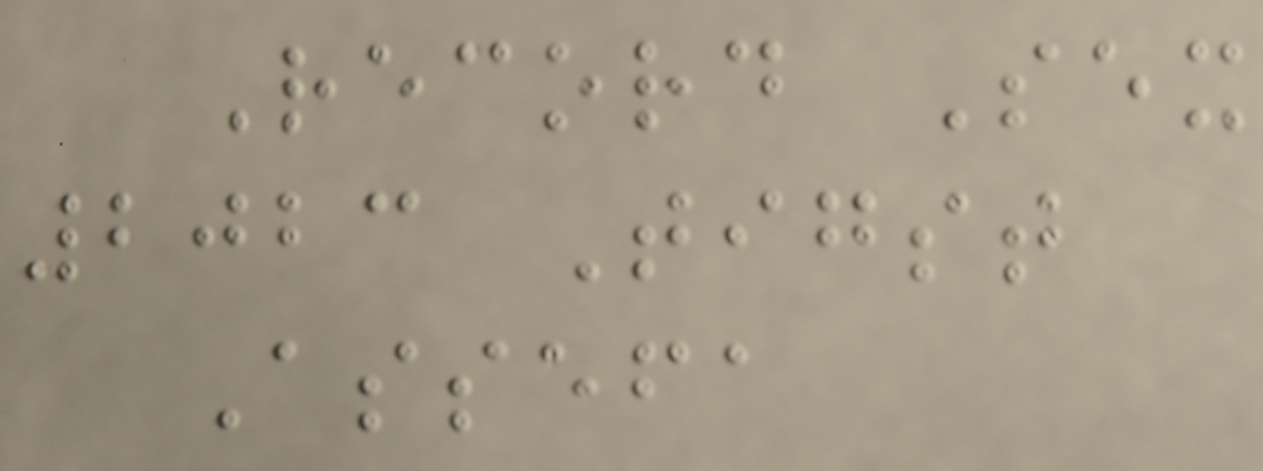Record Sex
2023 Tigst
Assefa
